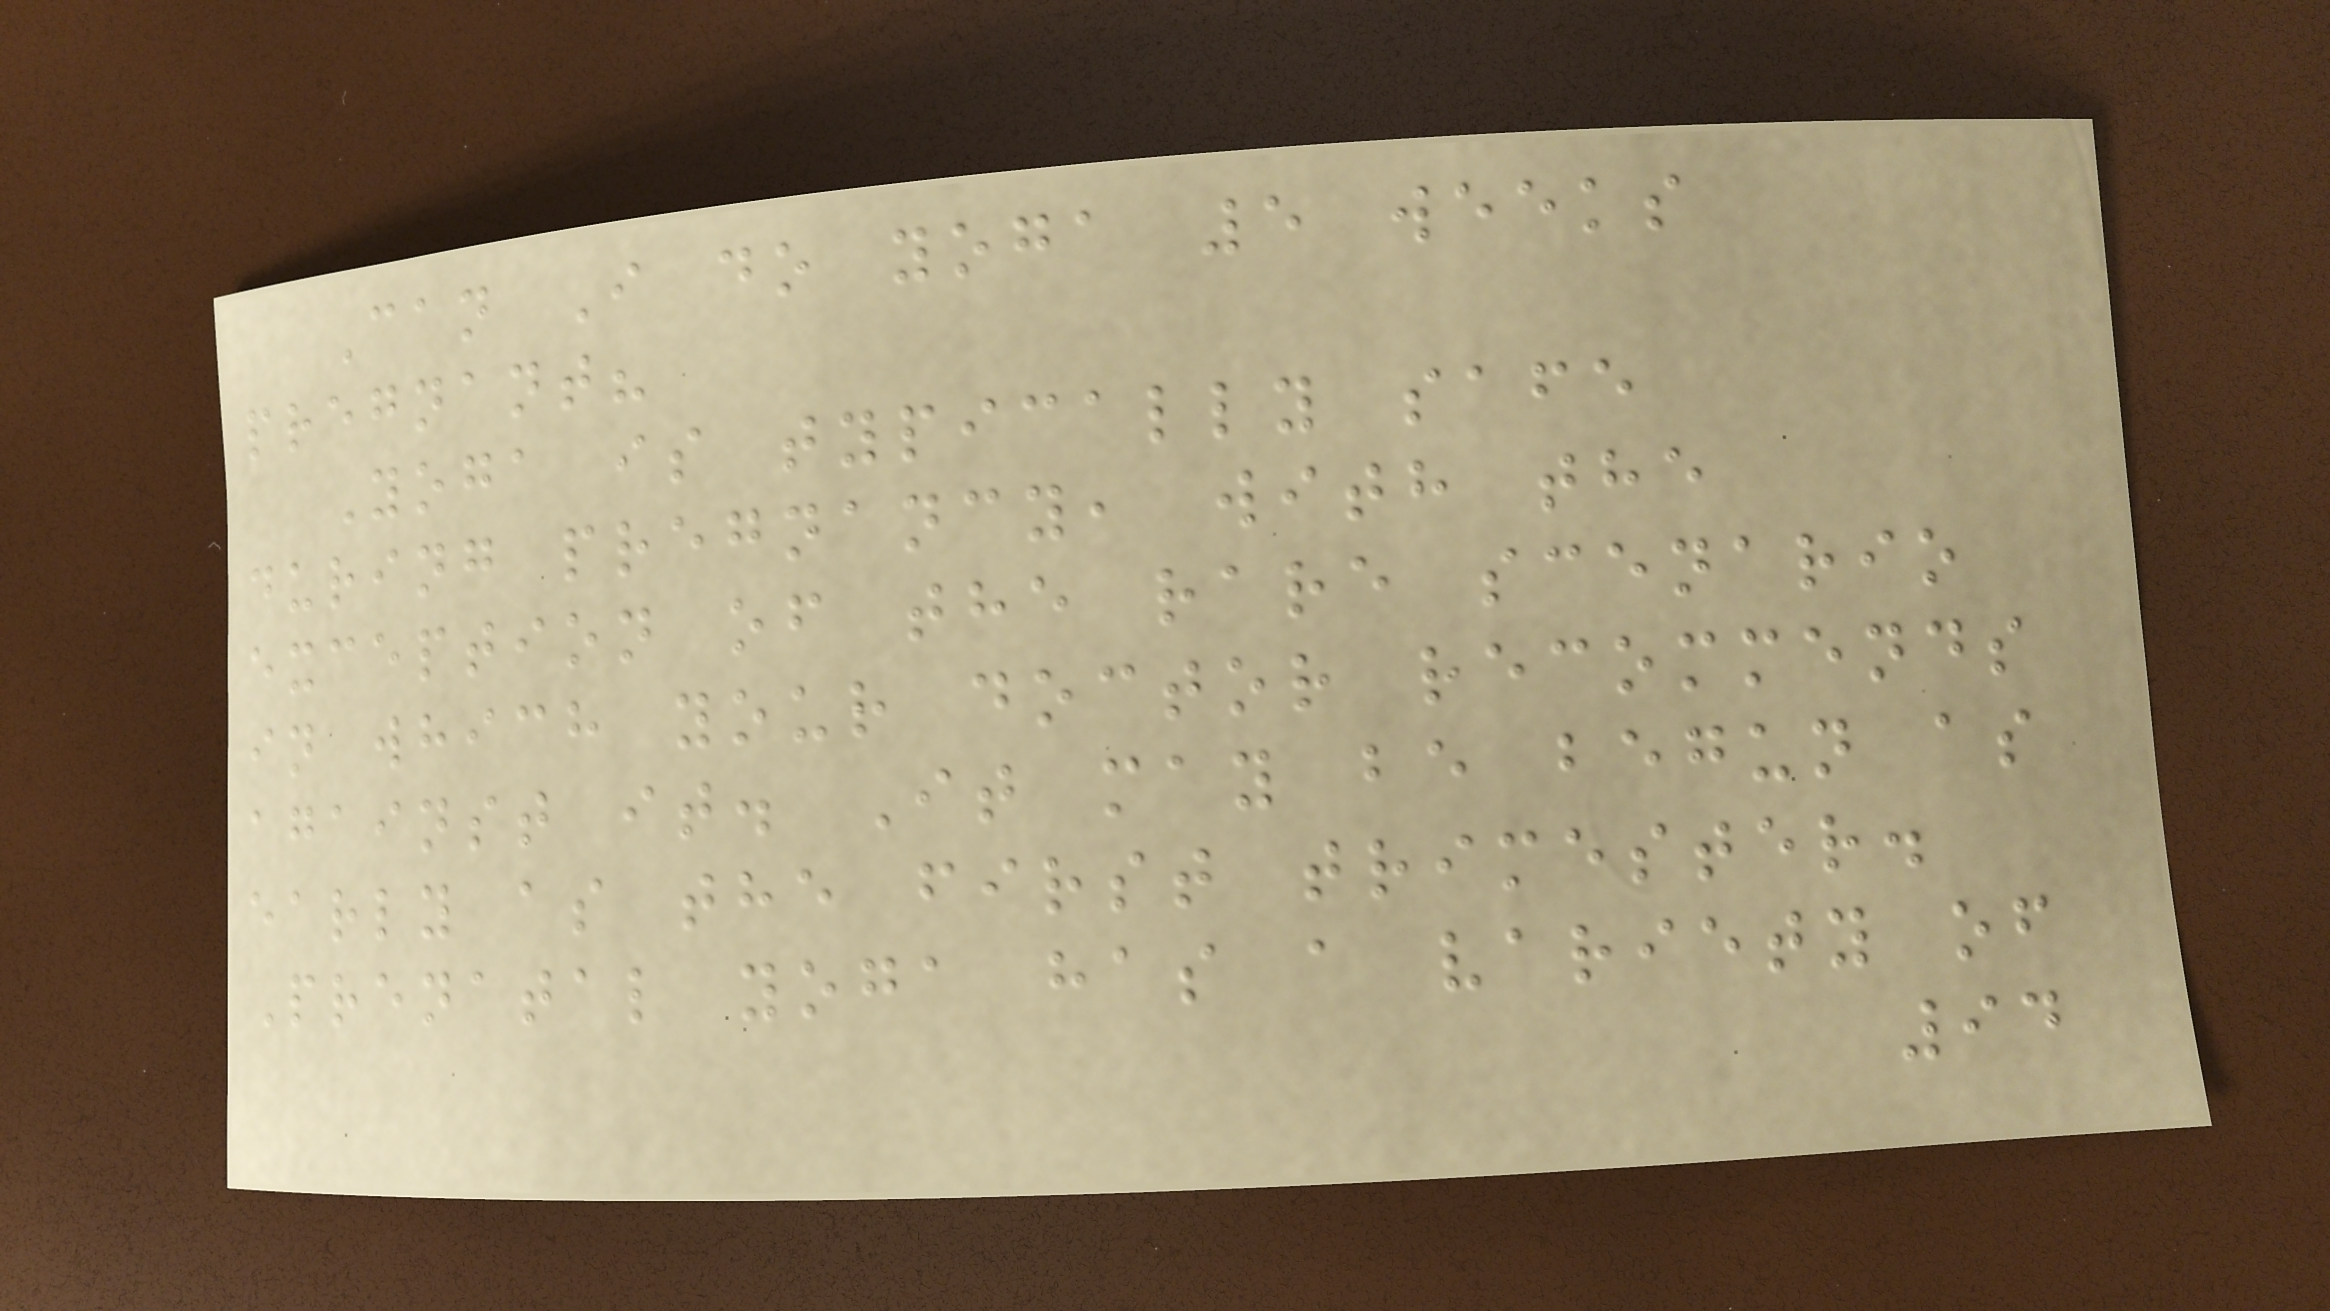Can I do yoga 5 weeks
pregnant?
Yoga is typically safe
during pregnancy, with the
exception of the rare scenario
in which your doctor recommends
against it. It may be begun as
early as the first trimester.
Prenatal yoga has a variety of
94
